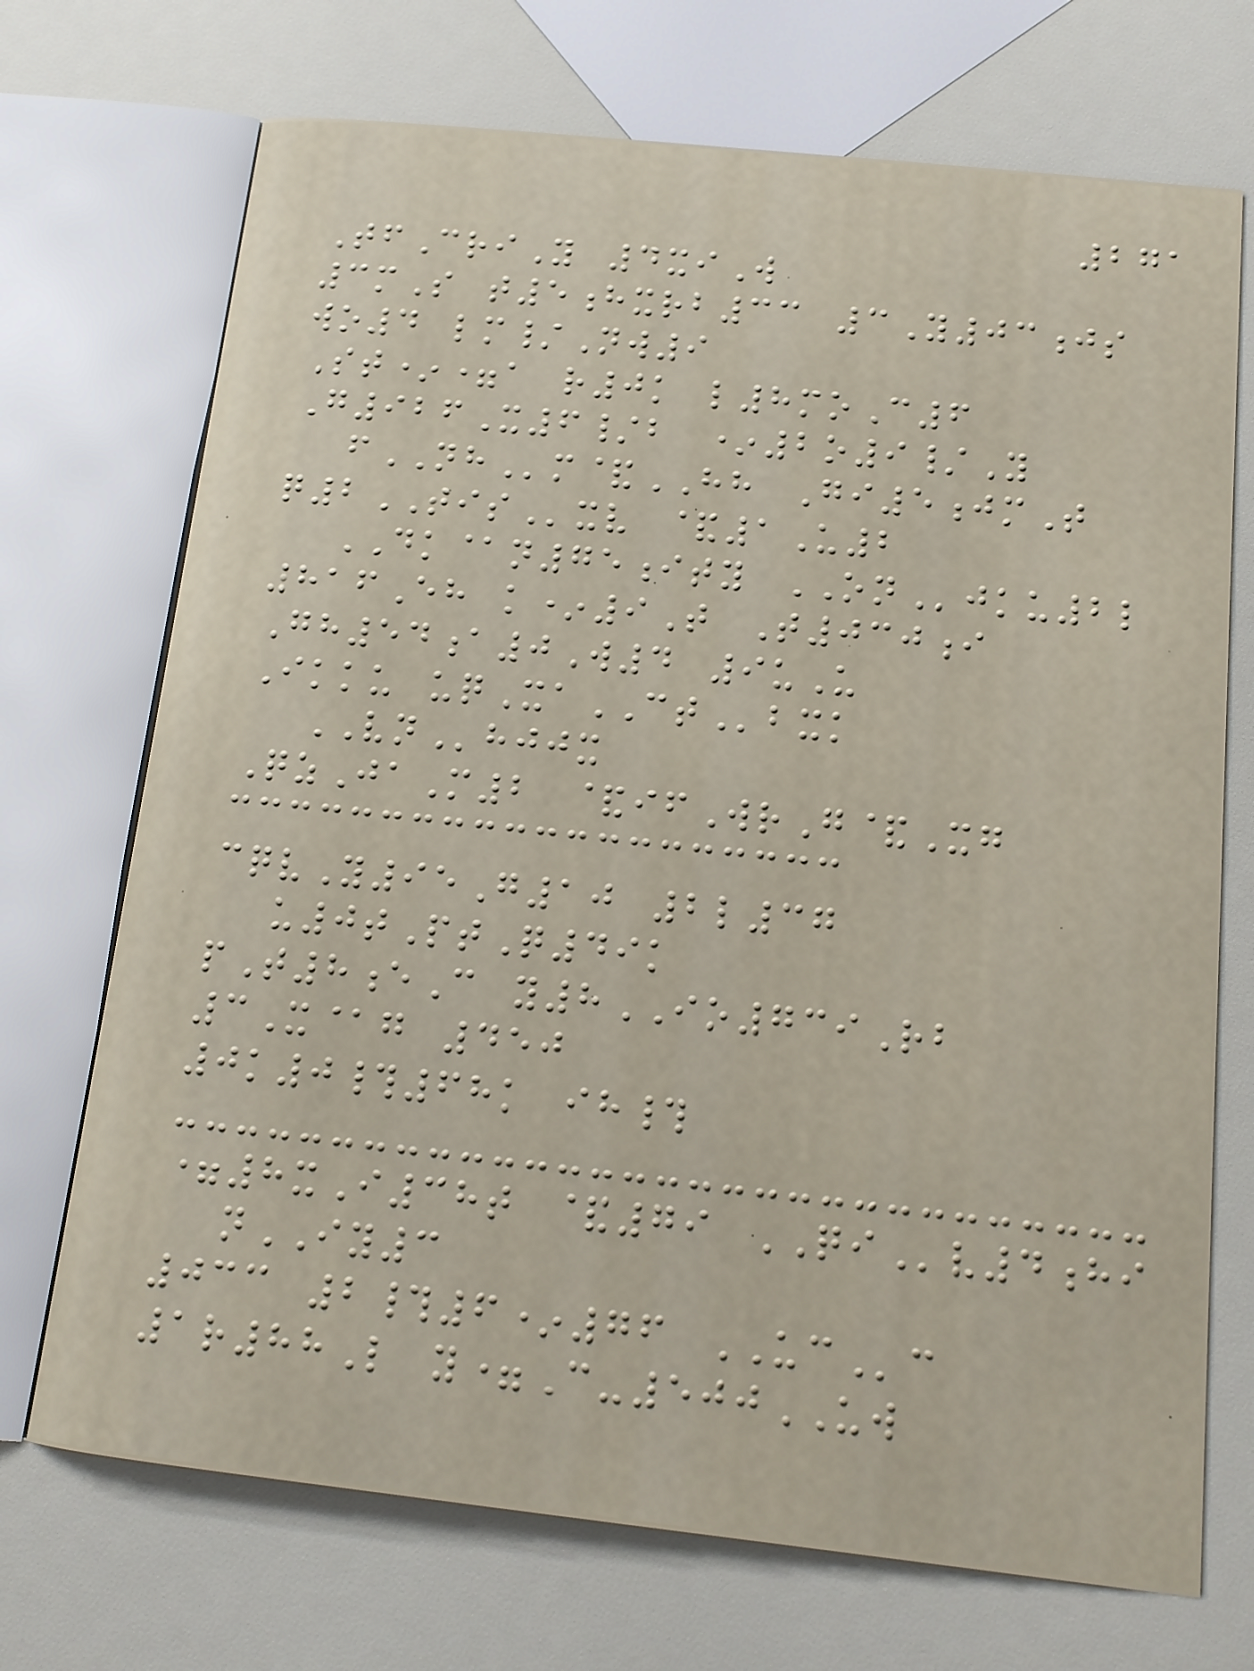271
TfCriY 4xiW
3mS t5hxrb33 3Y03js
wo4 lm/Nw9
St*=a r0k l8moC6
G926X6/b *2o9/Y
fNHm&HH Gi5jmT
q2TISxv &1U2
DK@n75ity ONjku2l
816Eh k*9T T030i
Gh54a0W4 9uU
Ikku uqXaCTbxk
VNhjjx
QzJaM2 &ifWrG&Xg
cqvY95G10 2l37
u0tPtQ49k
pT8eC y8IO739Rb
3X@g 450
0k0#68k ih#
=8xI38t &79 QIv4hi
nIY3
033 2#6*76 UCc
1r88L y=C-500UW
